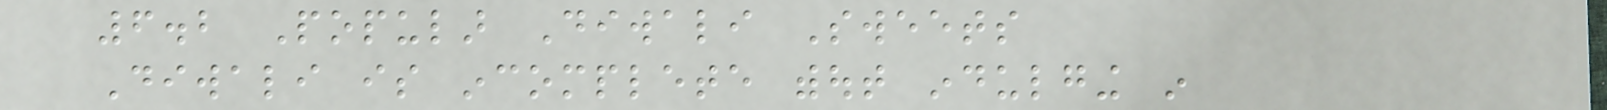6.2 Popular Diwali Sweets
Diwali is incomplete without indulging in
